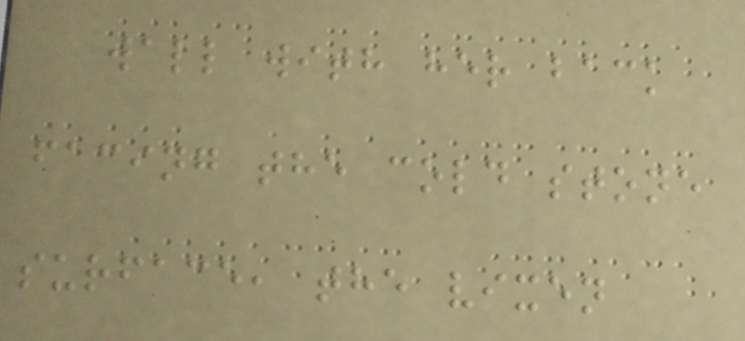wall with her back
facing the cold stone
surface, the vixen
